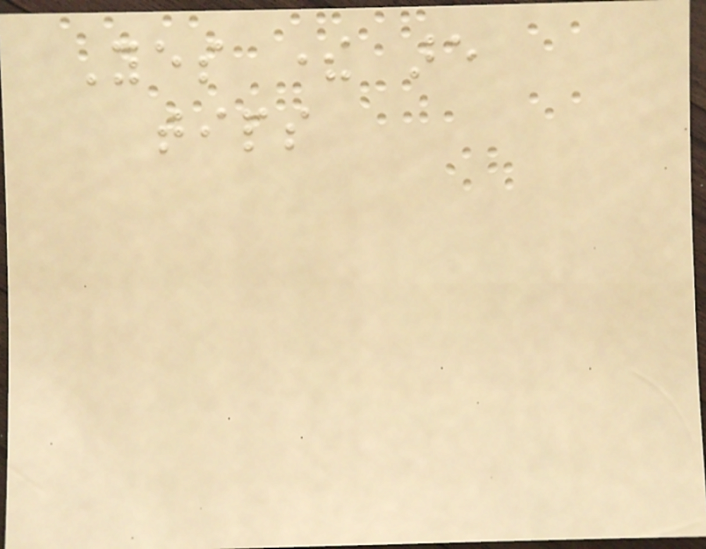Yes there are
tips
